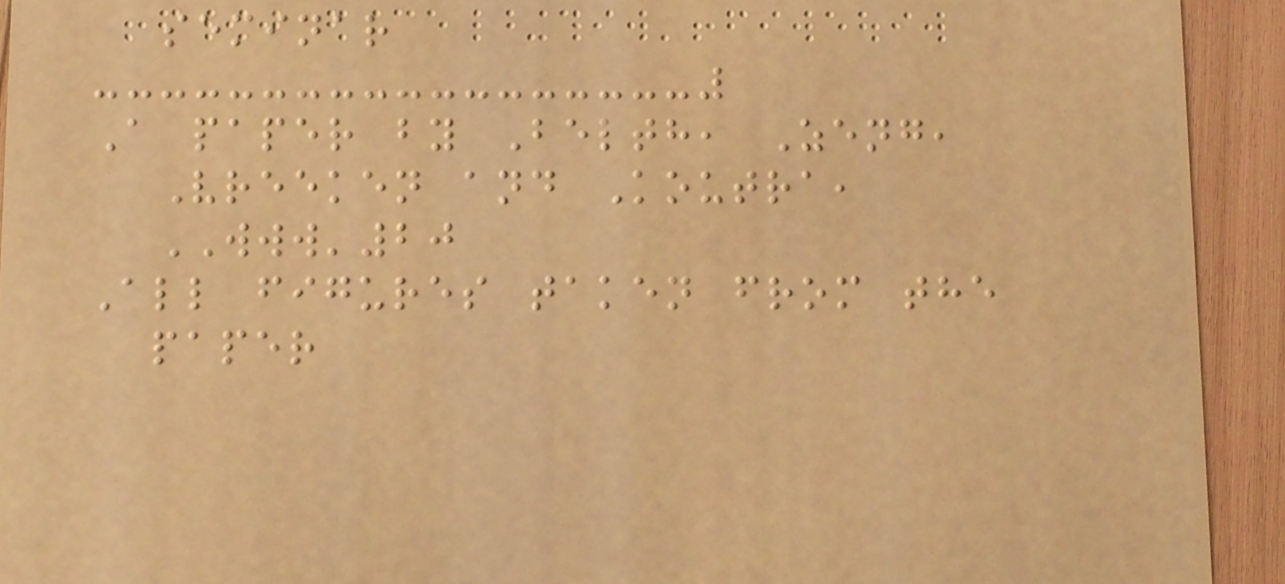seminar
A paper by Belth, Zeng,
Vreeken and Koutra,
WWW'20
All figures taken from the
paper
